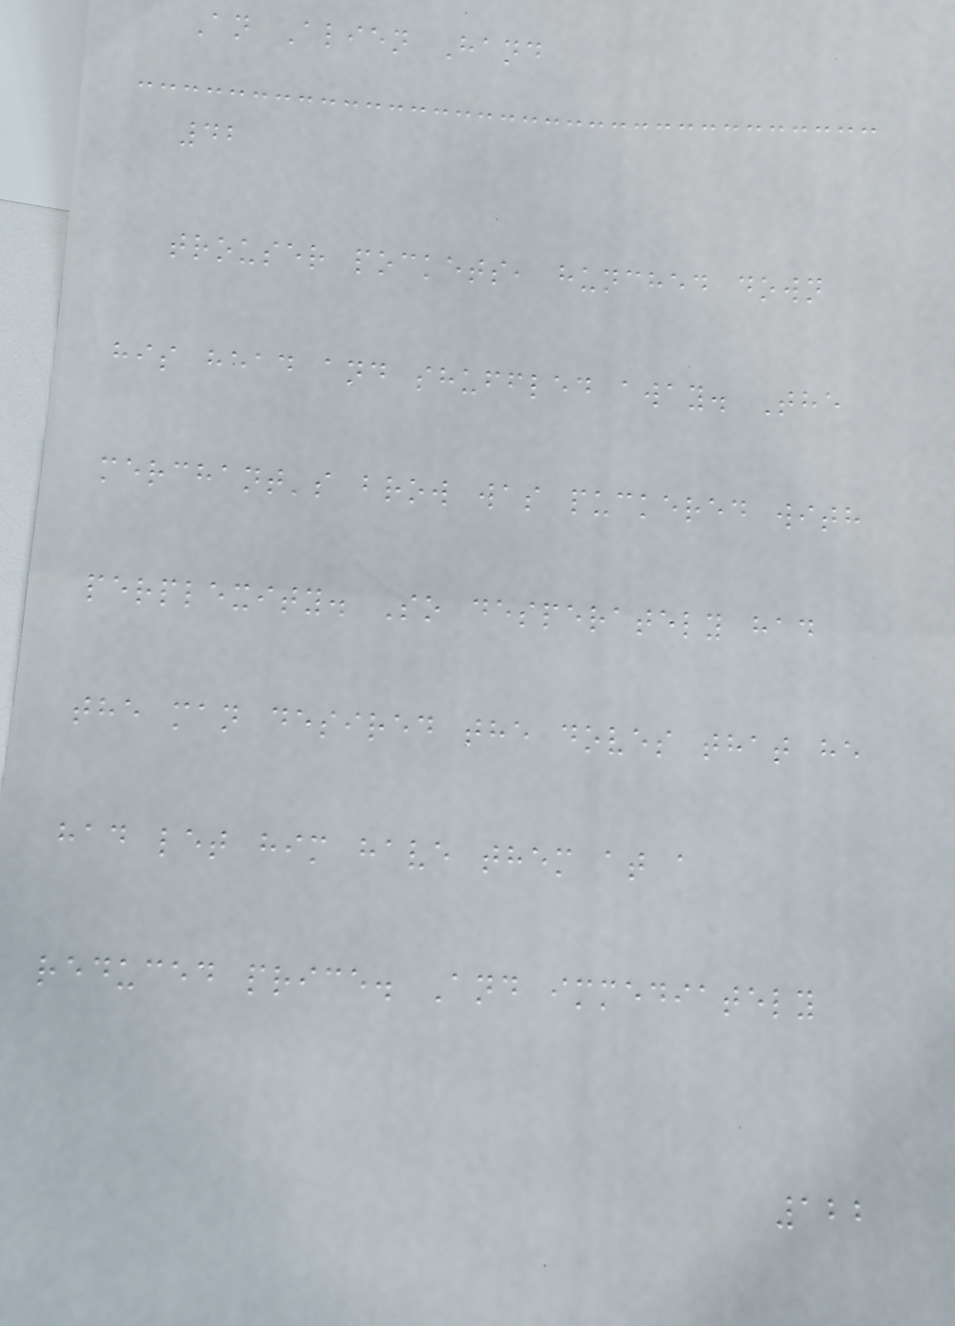An Alien Hand
42
trouser pockets, hunched down
his head and shuffled away. The
merchant's brow was puckered with
perplexity. So desperately had
the man desired the doves that he
had let him have them at a
reduced price. And immediately
122
